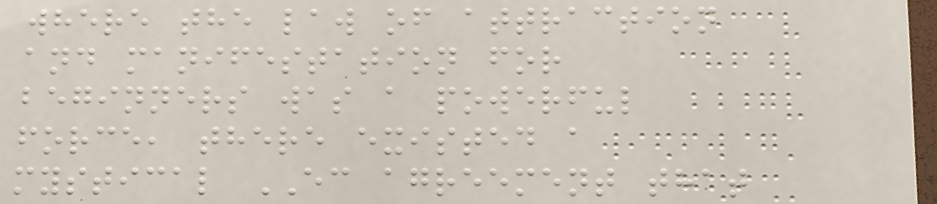where the law of attraction
and manifestation for
beginners was a powerful
force, there existed a
mystical EC agreement that
